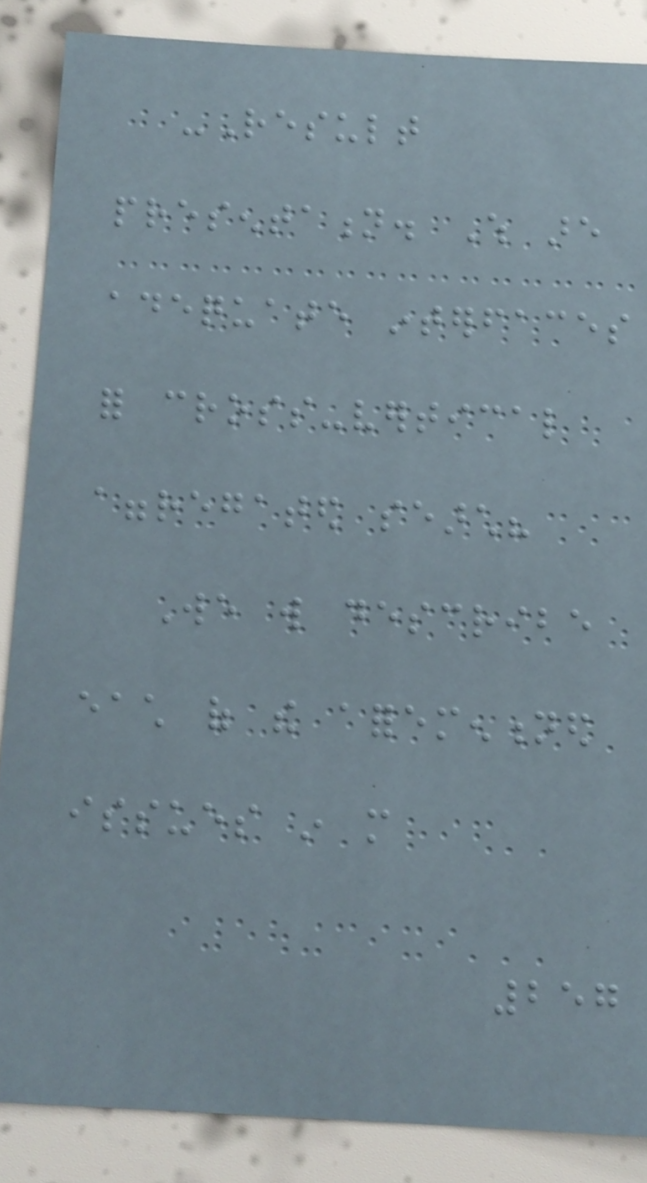-Result
presentation. Which are
adequate interfaces
for cross-vertical
aggregated search?
We will describe
each of the aforementioned
issues in more
257
